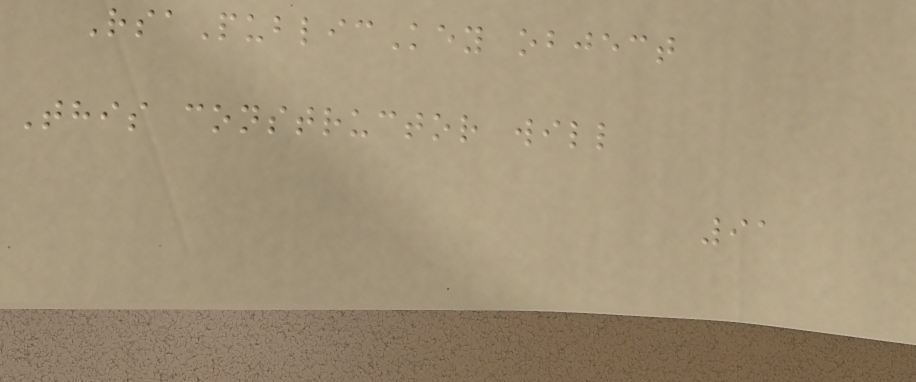RsaPublicKey object
This constructor will
91
